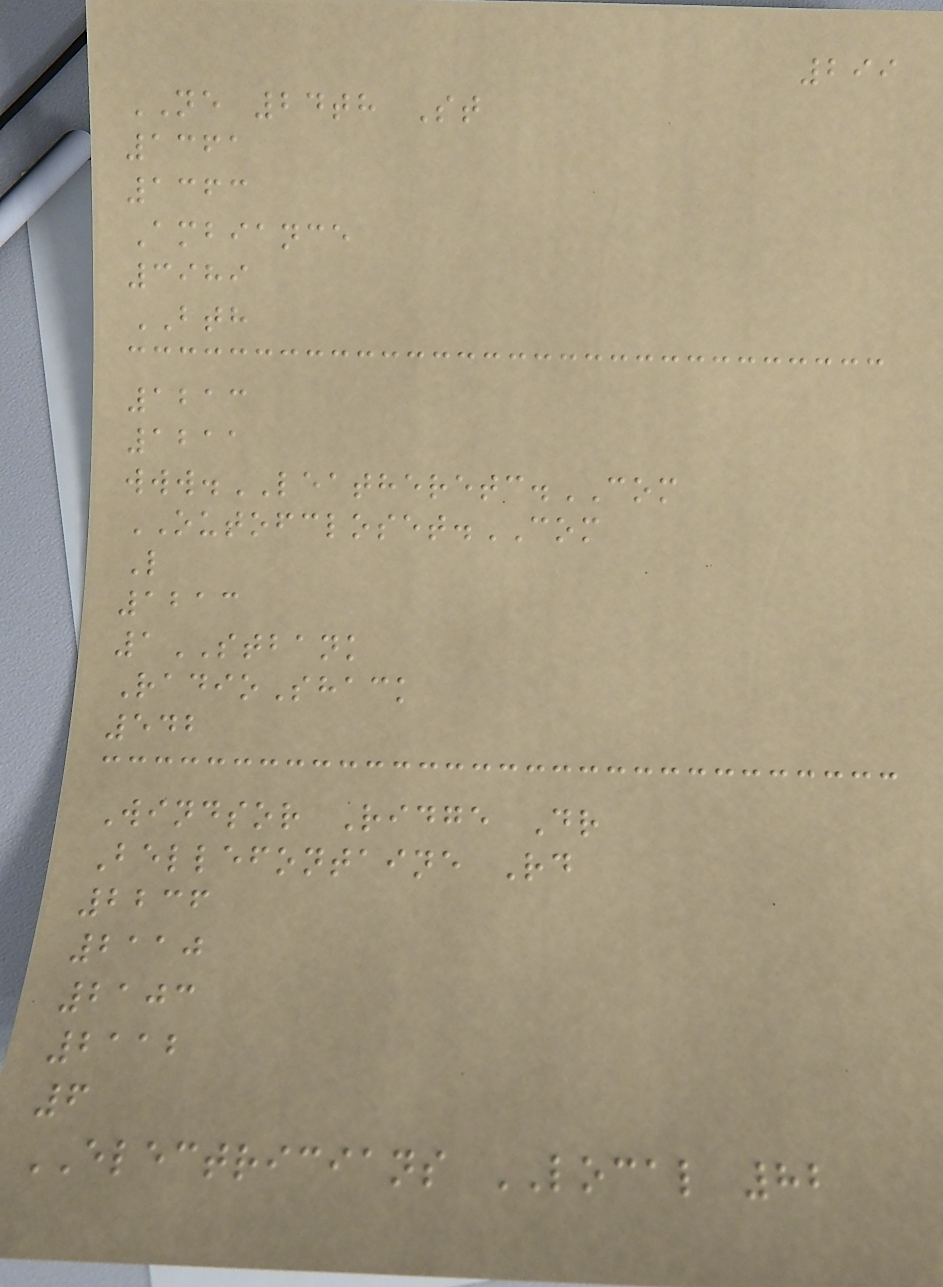299
NE 24th St
1361
1363
Ambiance
3989
BTH
1213
1211
www.LEATHERETC.COM
OUTOFCLOSET.COM
L
1213
1STBANK
RadioShack
542
Windsor Ridge Dr
Bellefontaine Rd
2236
2110
2103
2112
6
ELECTRICIANS LOCAL 82
